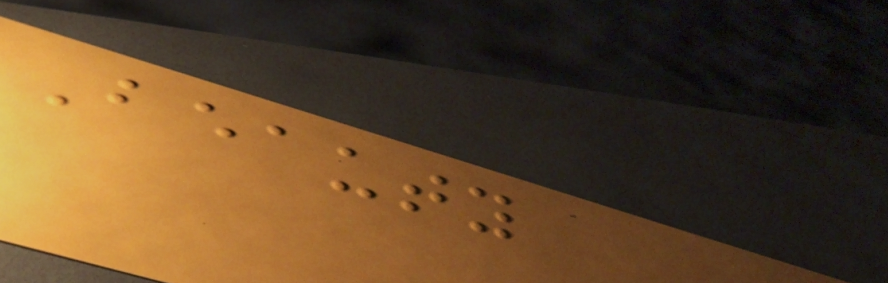Beauty
